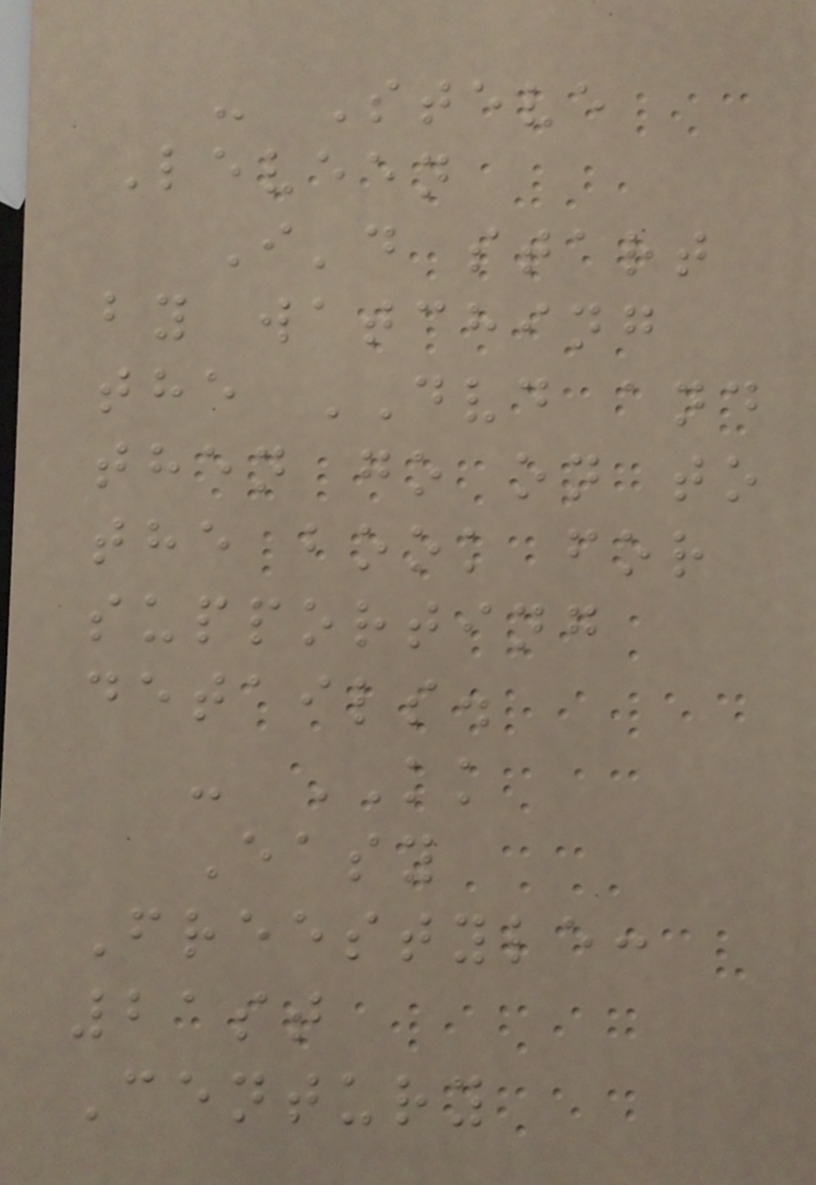- Steve
Leveen
I'd start
by watching
the DVD and
then go on to
the book for
supporting
details.
- KK
Easy
Freestyle:
21st
Century
